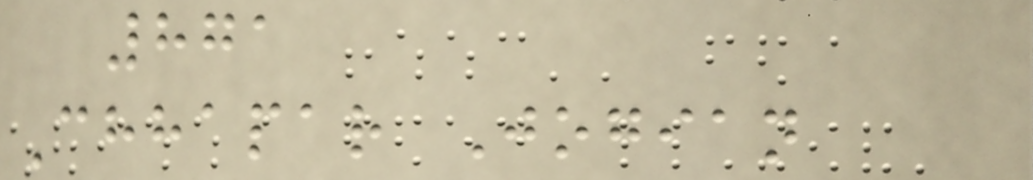871
Chhapar Jogian
